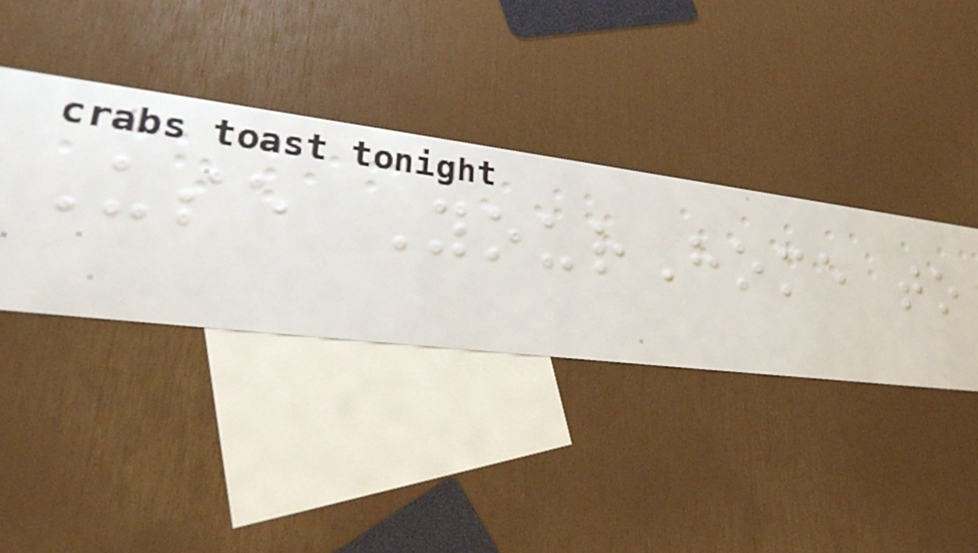Use YourHome to
